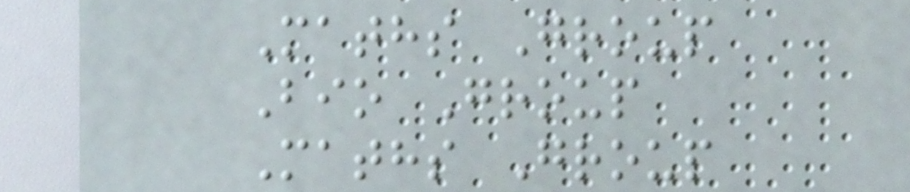Maths Group
Bio Group
Maths Group
